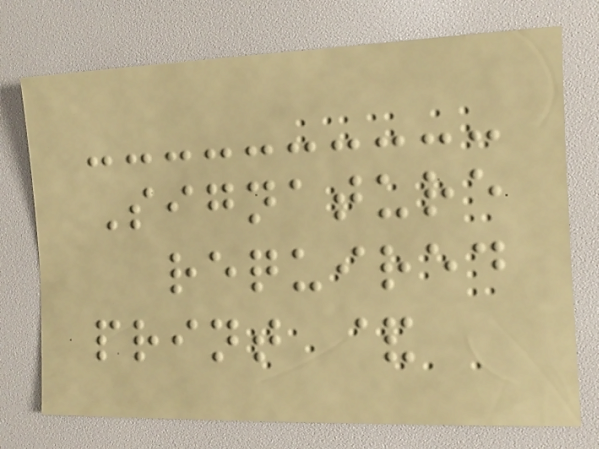Signature
required
print &
